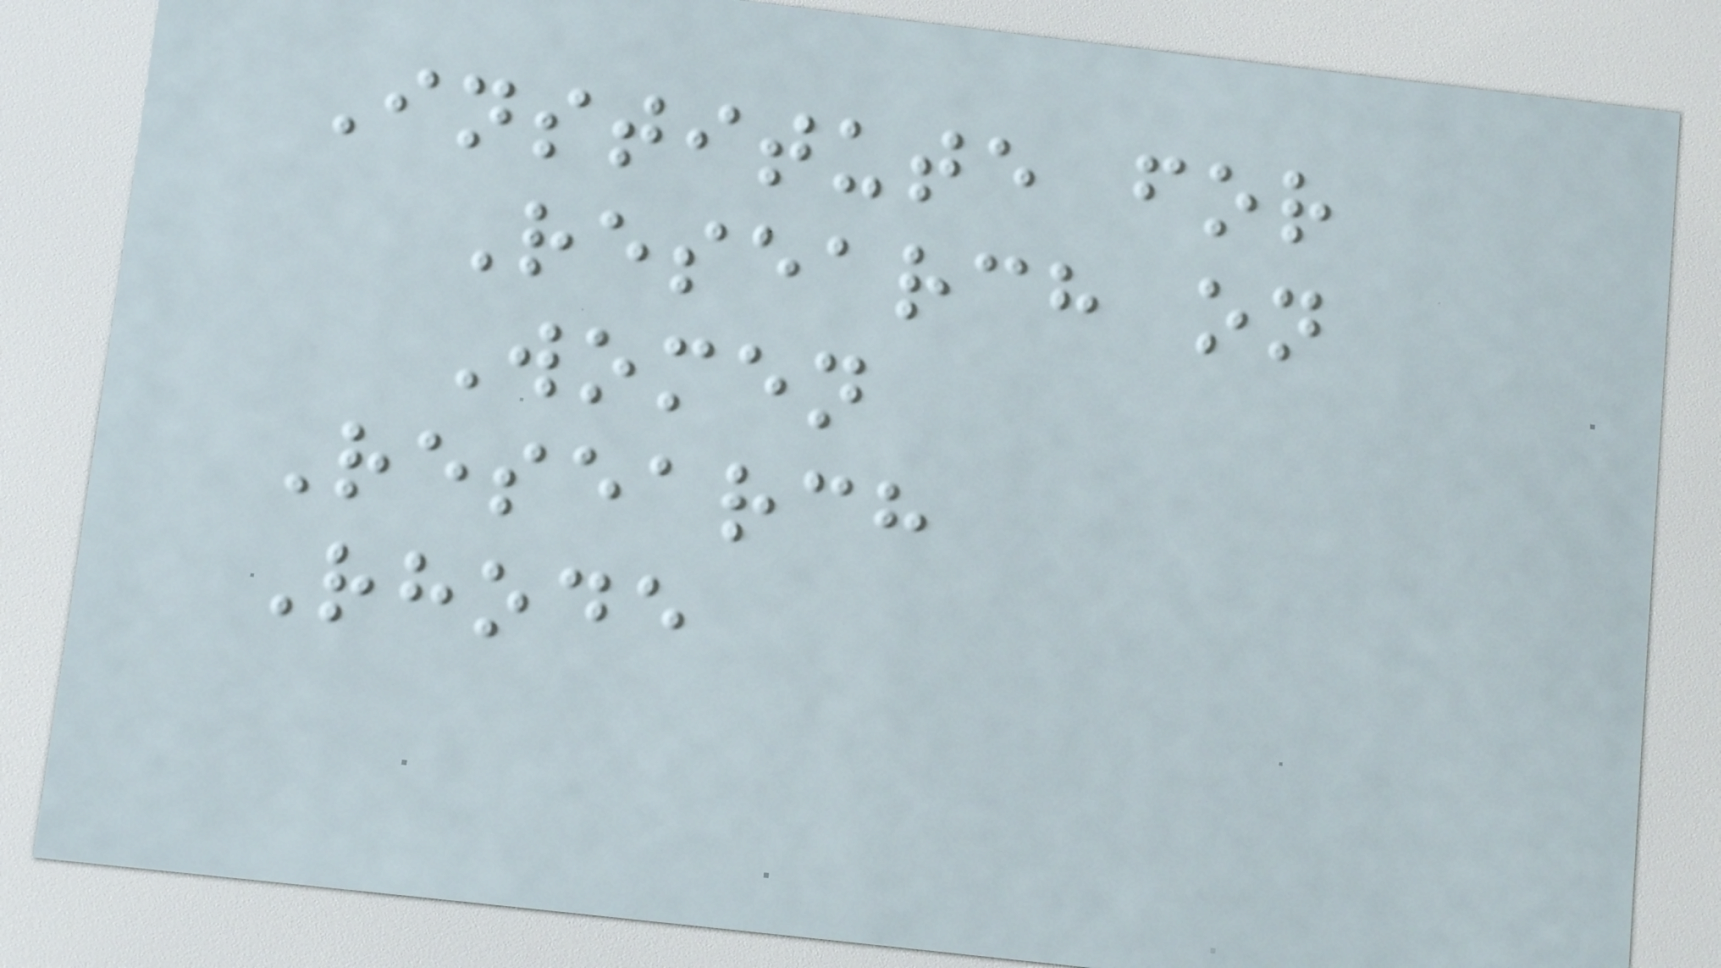Institute for
Research on
Women
Research
Rhode
